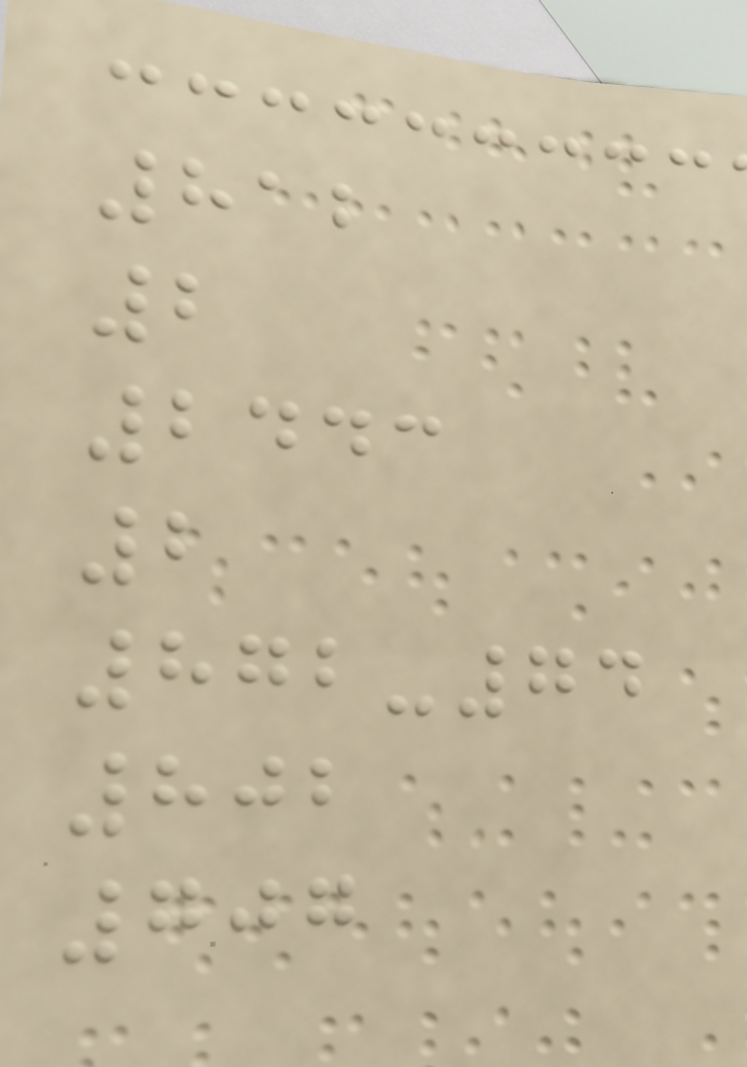812
2
2443
2
872-74
802
707
